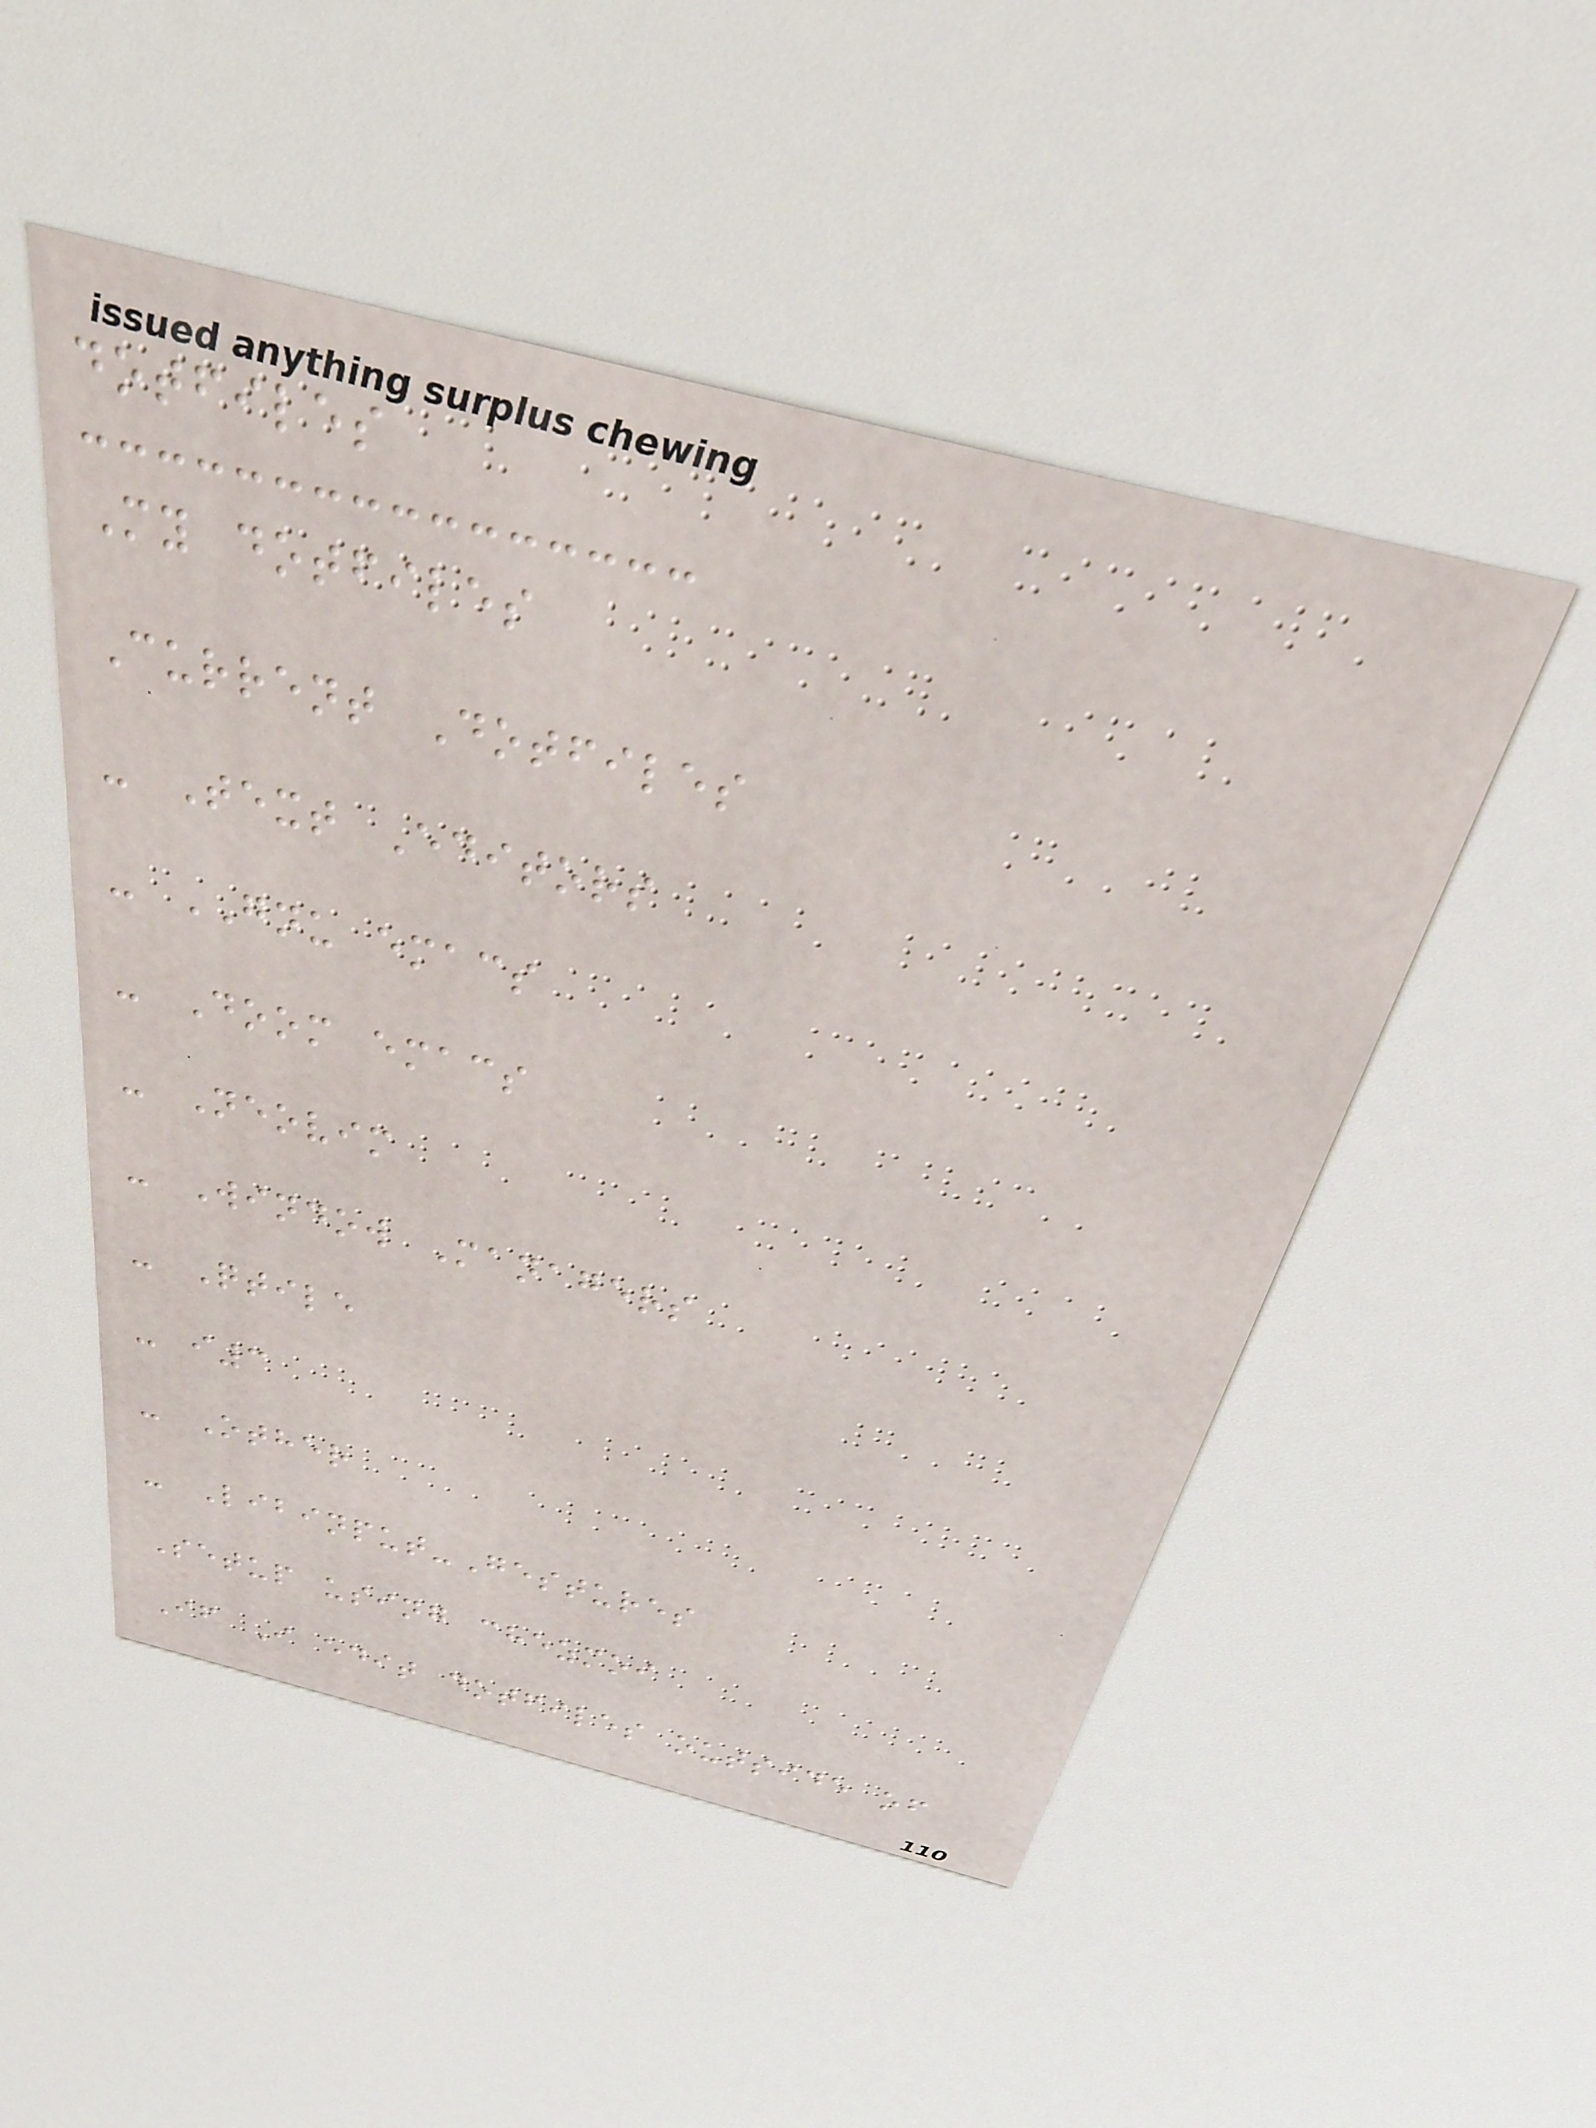dotfiles
My dotfiles
Current Dotfiles
- Text Editors
- GNU emacs
- Doom emacs
- Neovim
- Window Managers
- Qtile
- i3
- Other
- Libinput-Gestures
Setup using chezmoi
If I edit dotfiles outside of
